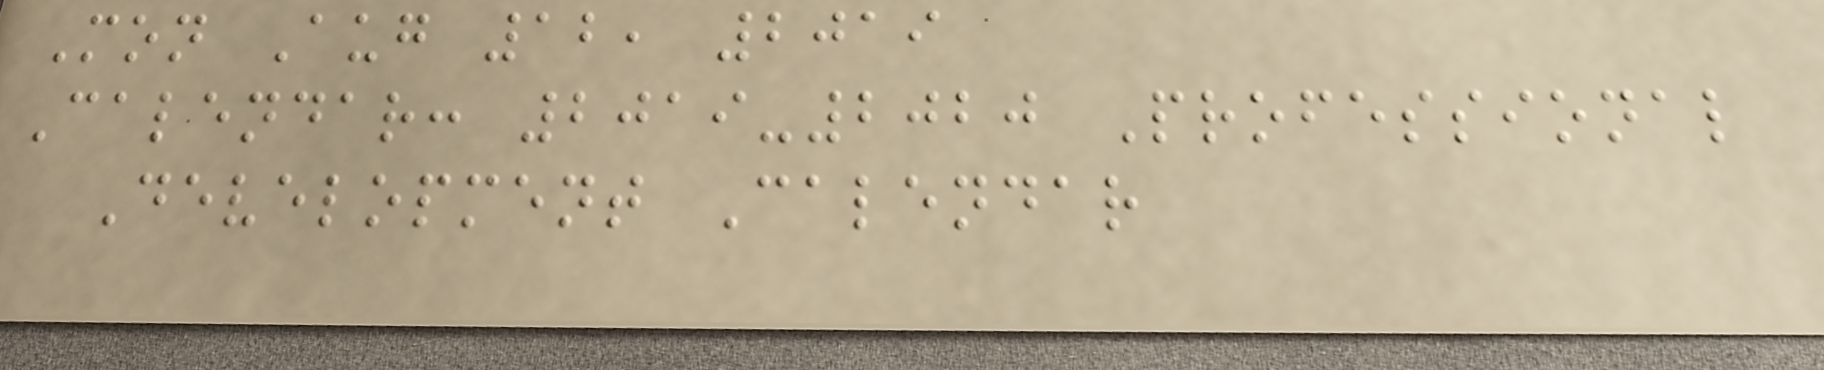Mon Aug 12, 2019
Calendar: 2019-2020 Professional
Development Calendar
